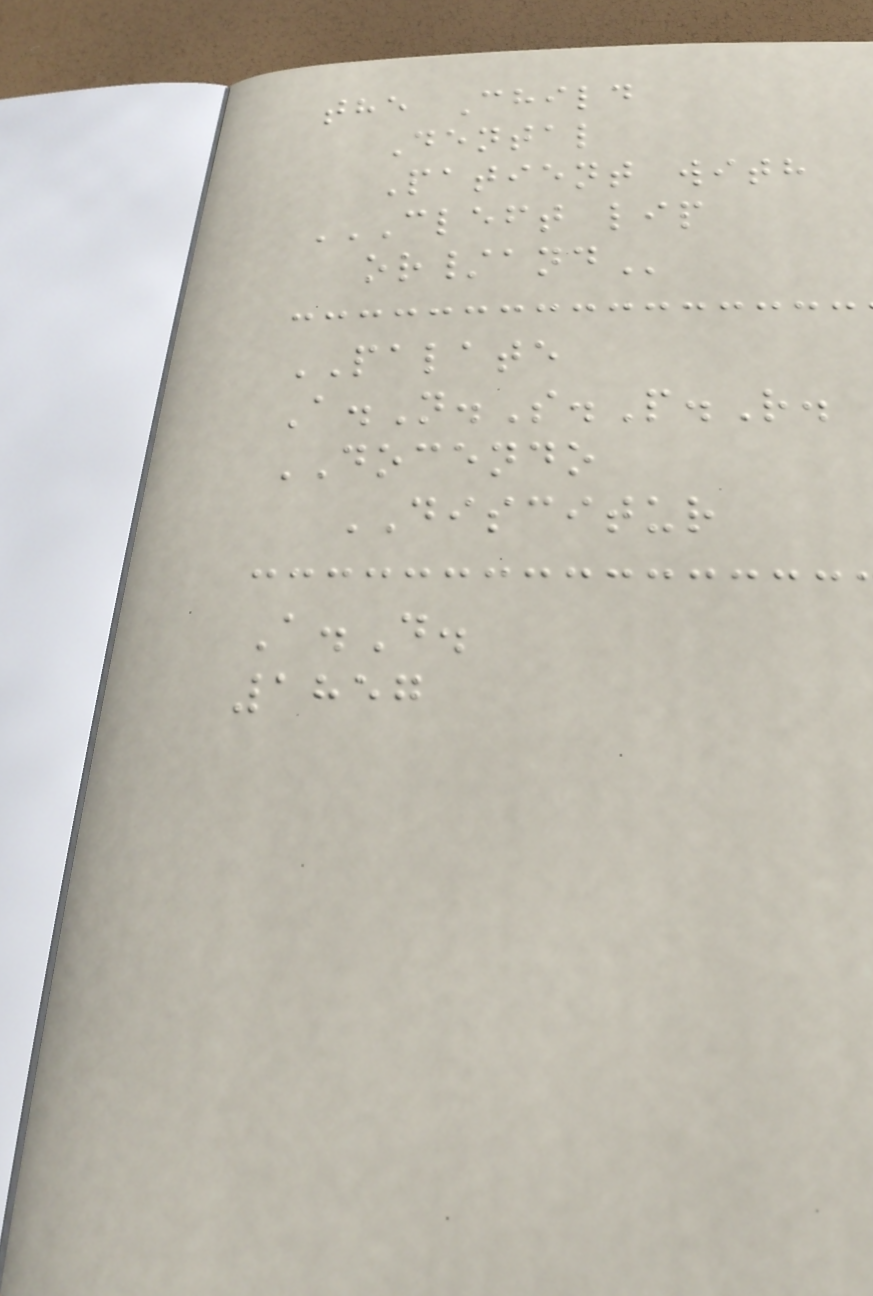the Child
Dental
Patient with
CLEFT LIP
OR/AND
PALATE
A.N.S.P.R.
DOCENDO
DISCITUR
A.D.
1857
